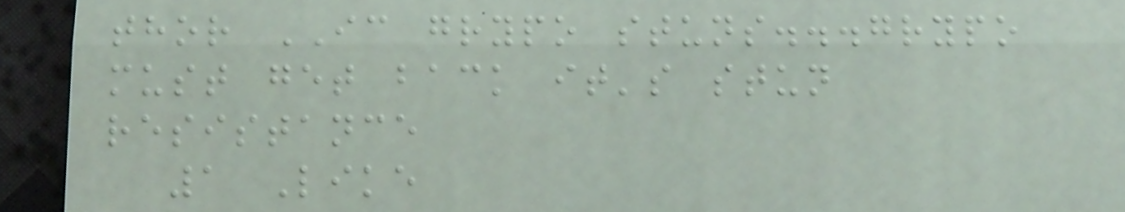thor IC grypo stuns...grypo
must get back it's stun
resistance
1 Like
